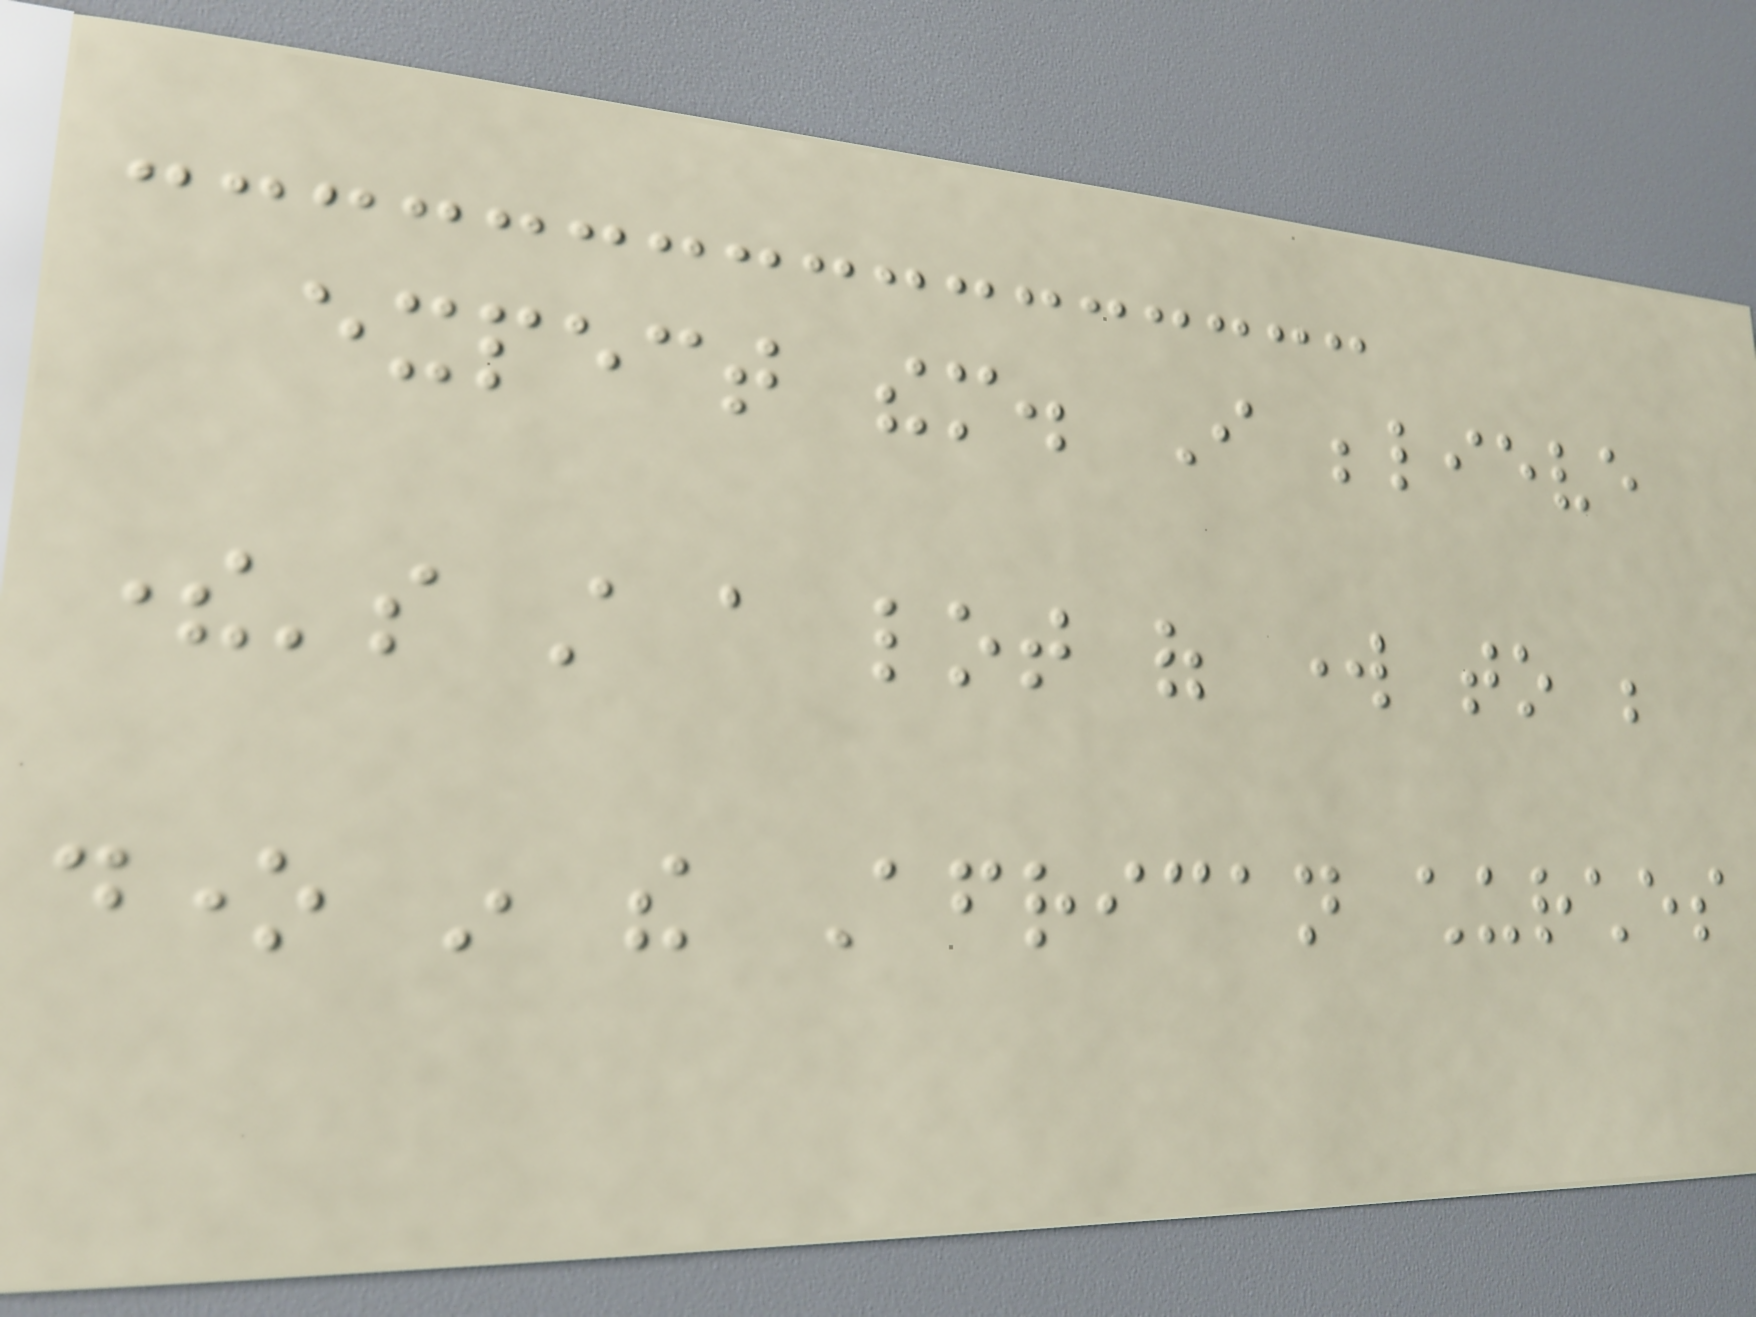expect them. I believe
there's still a lot of work to be
done in the African churches
